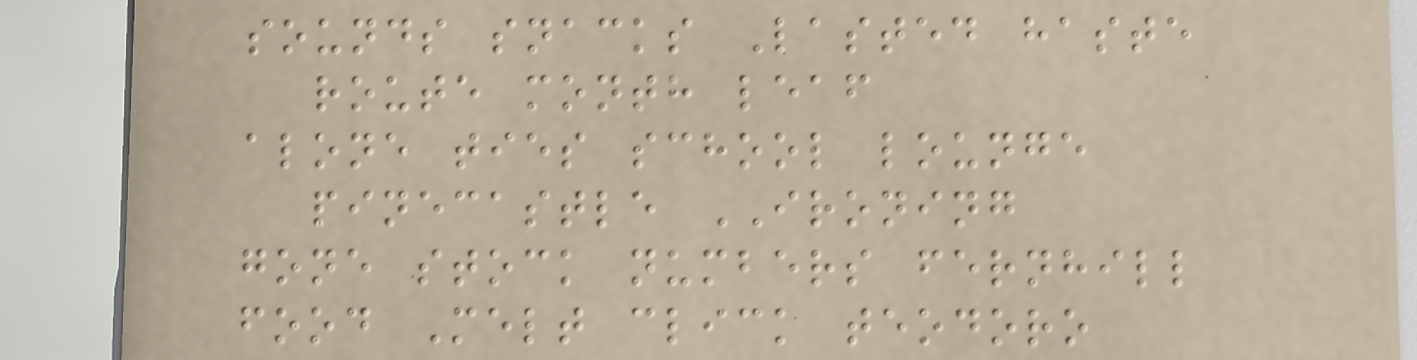sounds snacks Lasted haste
route month leaf
alone ties school lounge
pinecastle IRONING
gone stock numbers fernhill
food Melt click teodoro
